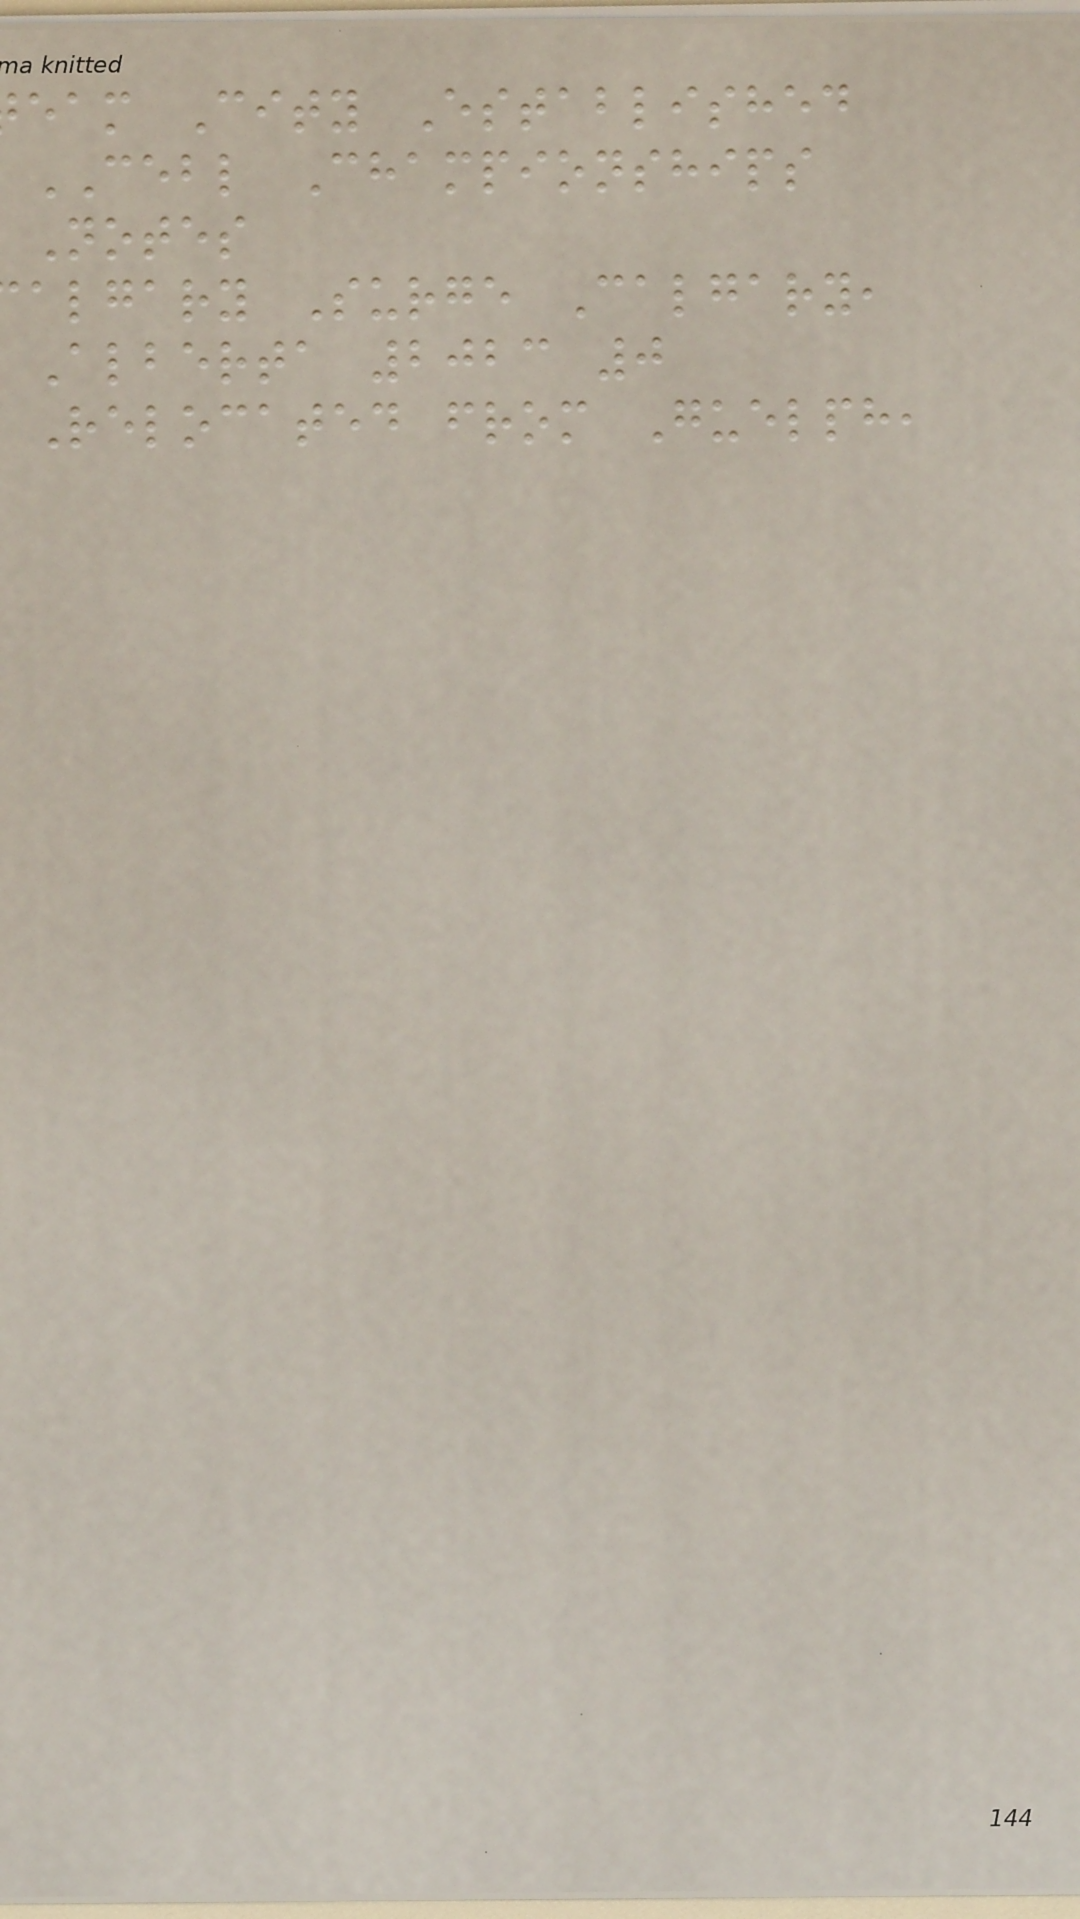eam City Established
CEBL Championships
Notes
algary Surge Calgary,
Alberta 2023 0
Relocated from Guelph,
